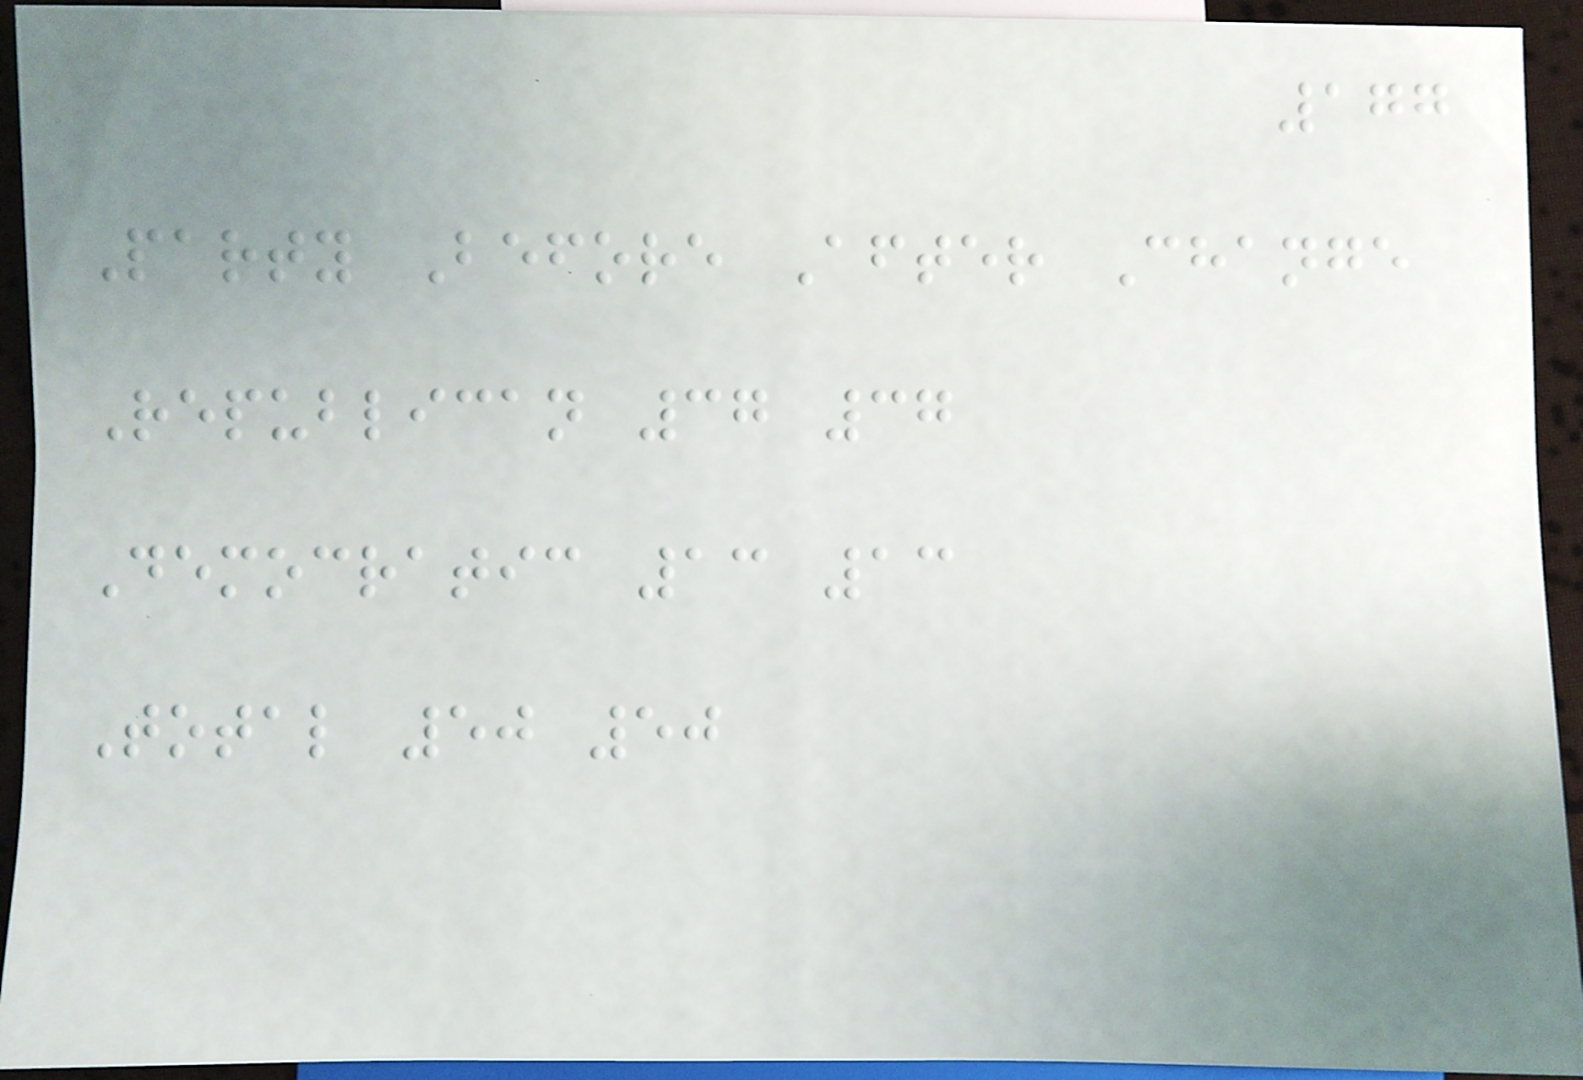177
Party Before After Change
Republican 37 37
Democratic 13 13
Total 50 50
